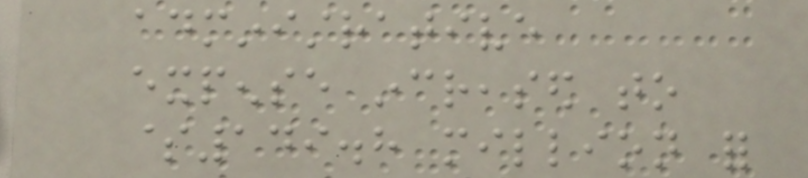administrative
expense increased to
$149.8 million for
